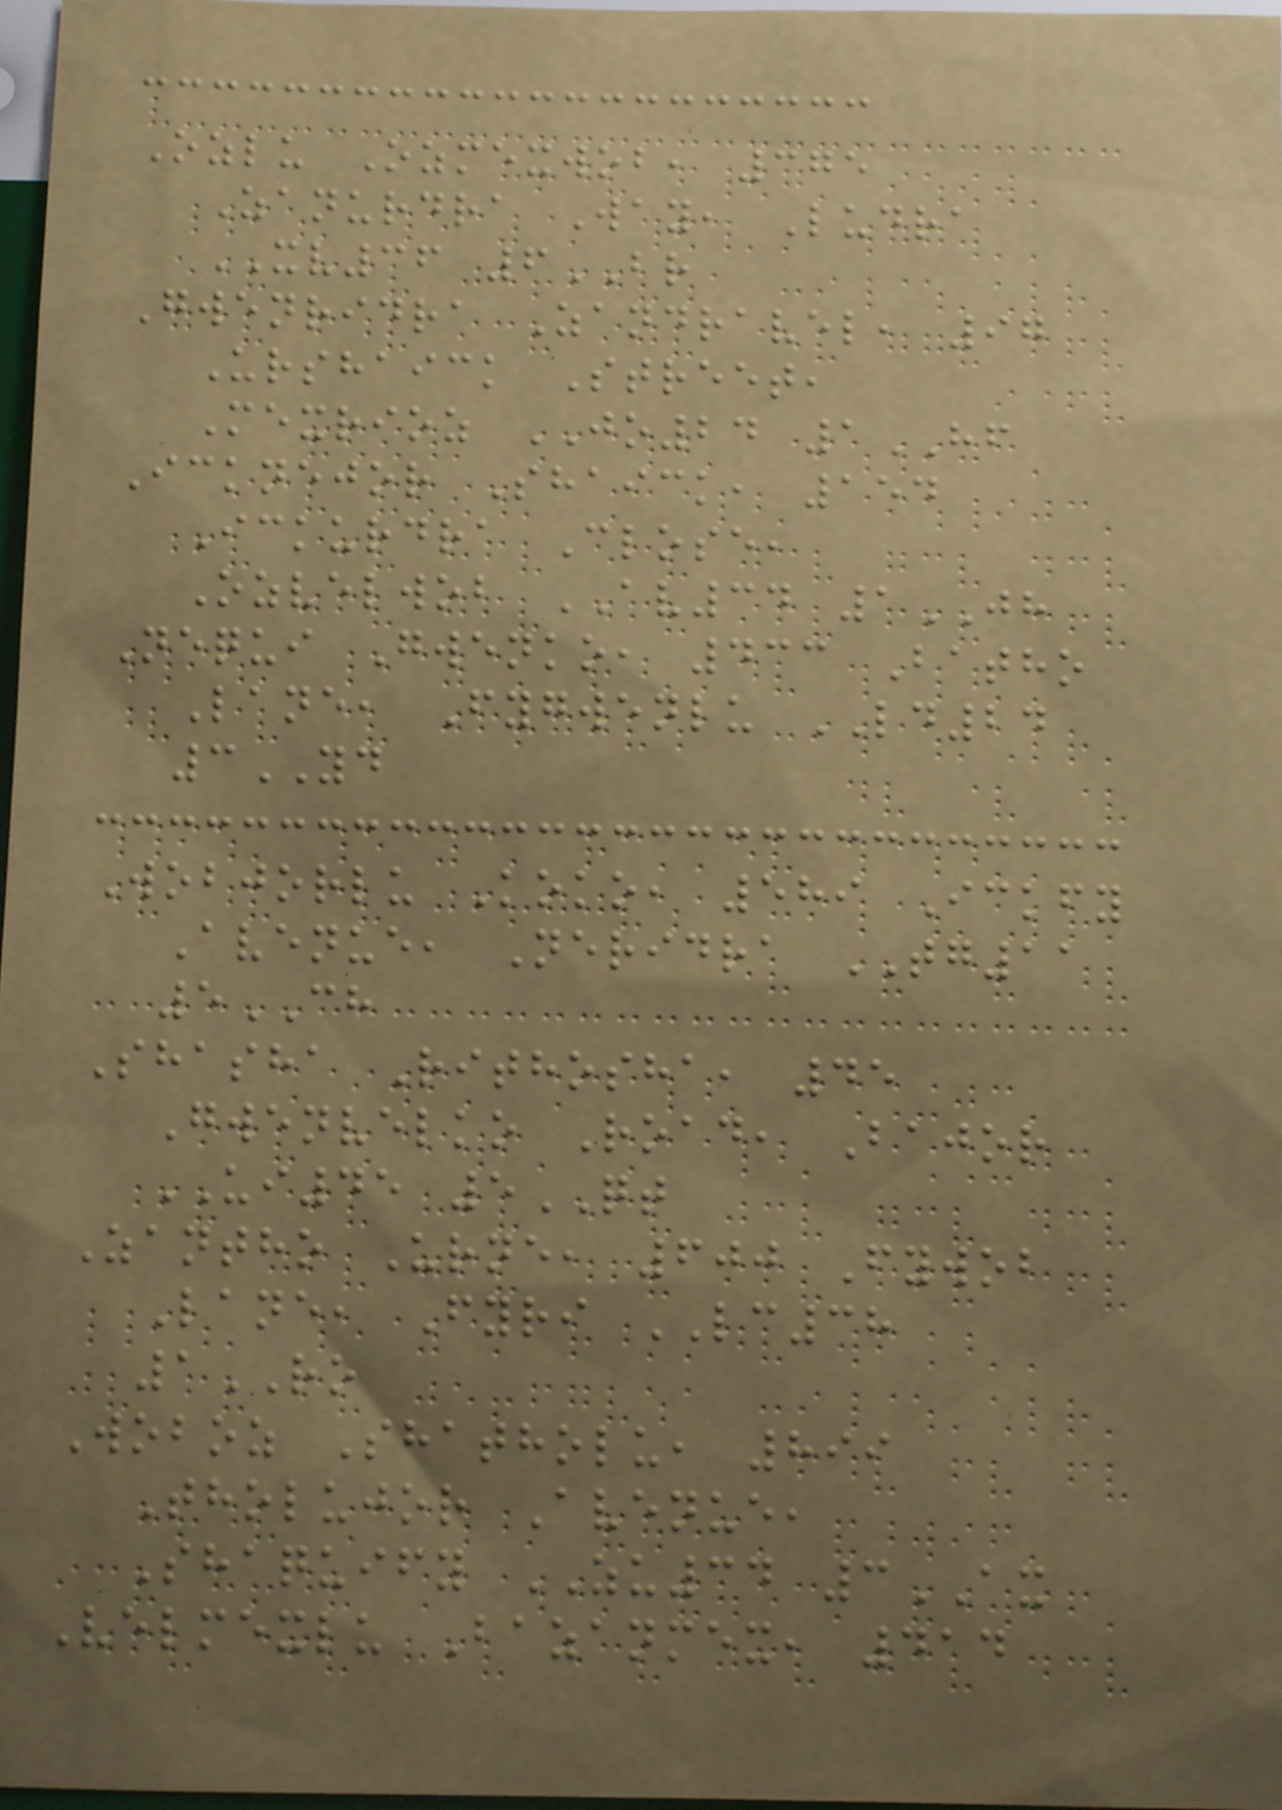Ozlu Ozmexwob, 375
Zanurdra Way, Ludra
XV36 6BR
Gwenridra Zandravel, 97
Urshaick Street,
Mexrioz JO24 1HF
Icknejor Shaick, 154
Ickurdra Close,
Ozvelwob AV34 1JH
Nequi Gwenko, 433 Batho
Lane, Fygwenlu LD24
3YD
Wobjorlu Koko, 589 Ickfy
Avenue, Neridra TG11
5CH
Shasha Rithosha, 45
Gwenvelko Road, Bajor
UI45 5QT
Zantho Urne, 600 Fywob
Lane, Fyri LC38
1RO
Woboz Shatholu, 899
Tholujor Avenue,
Shaquify ZU34 3AX
Velmexlu Bazanmex, 414
